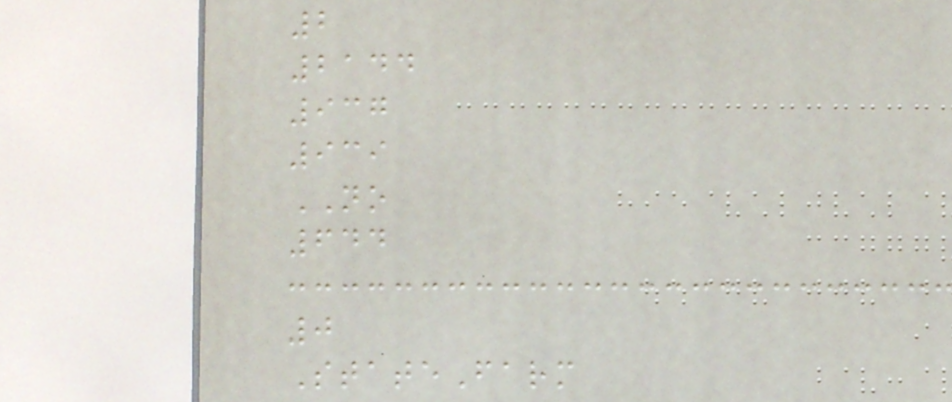2
2144
937
939
NO
644
0
StateFarm
